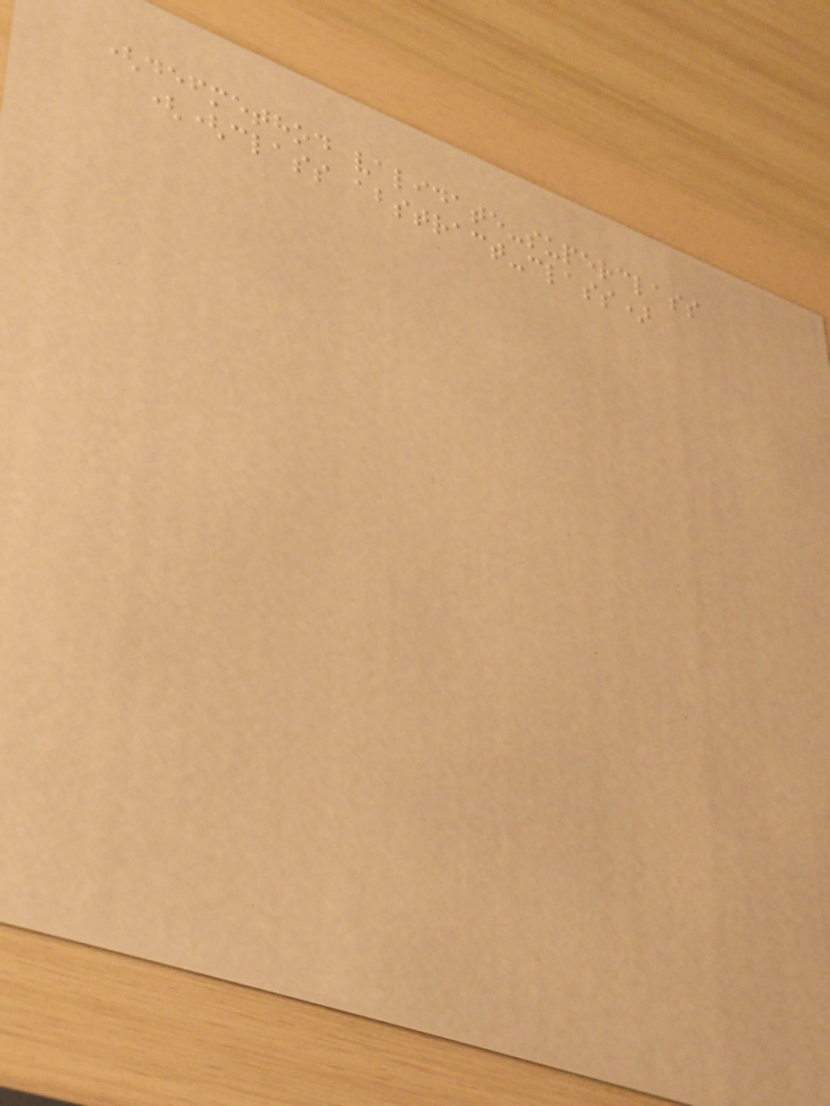(defmethod validate-superclass
((class abstract-class)
